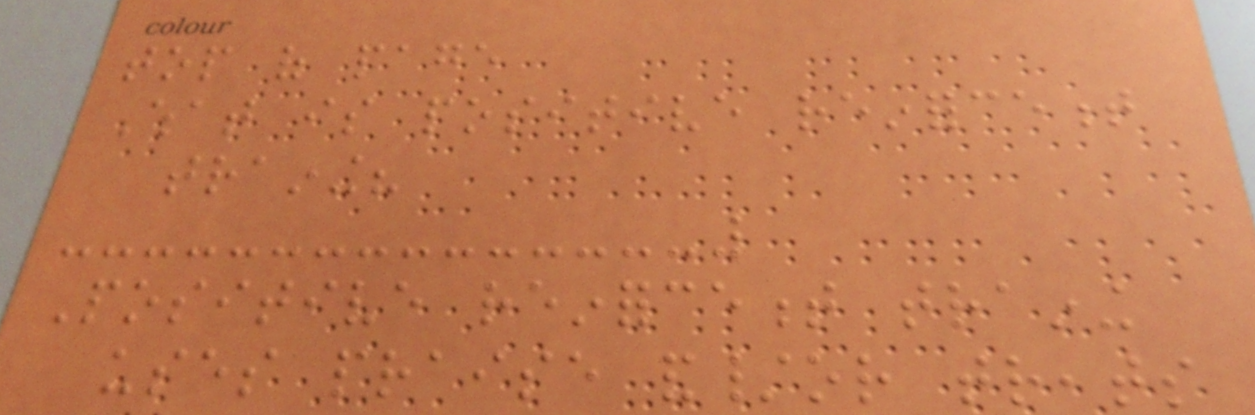top of page
What is positive reinforcement
training?
Positive reinforcement training
uses praise and/or treats
